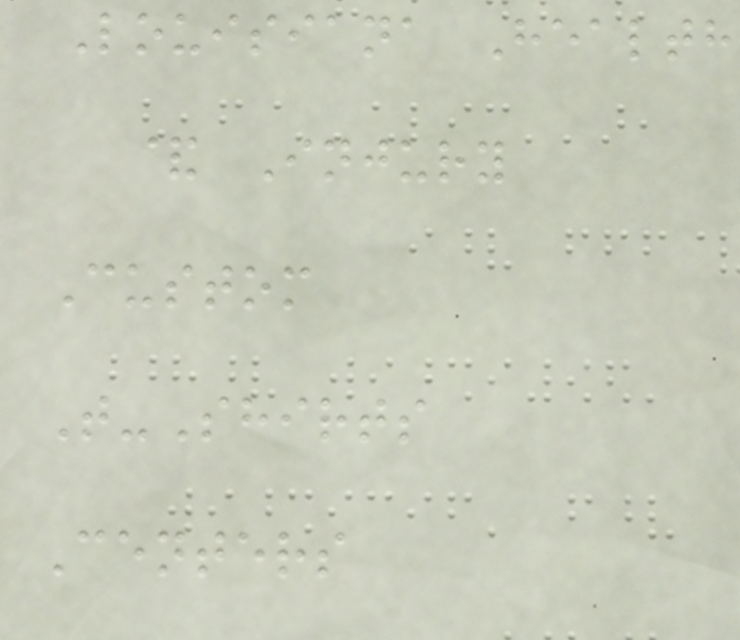Louisiana Health
& Injury
Custom
T-Shirts
Centers
